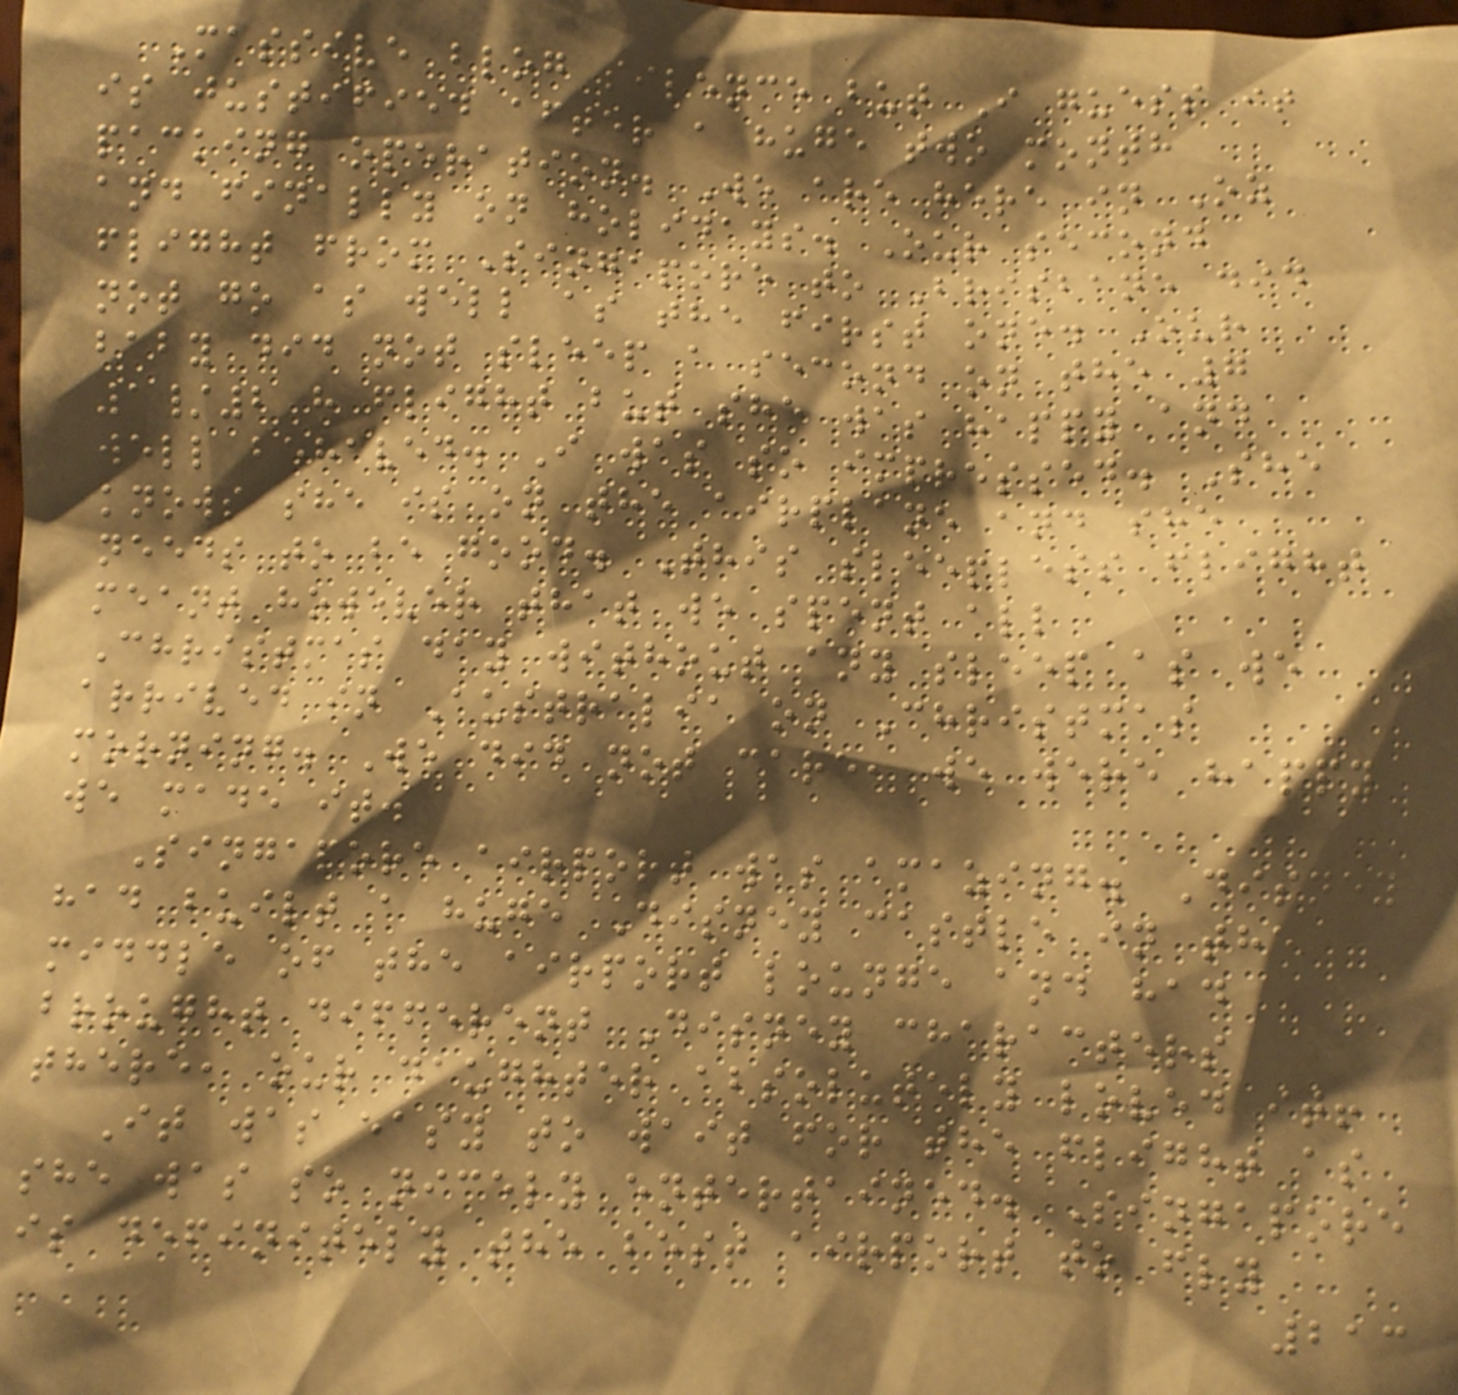Massive blog silence but I guess it
is justified after a huge two month
packing operation. We are here in Oz
and finally on holidays. Our second
flight from Singapore to Brisbane did
not go as well as the first one. Our
baby did not sleep a second on the 7
1/2 h flight but she was happy and
well behaved. I was so impressed. She
knows she is on the airplane and she
needs to be good. This sleepless flight
meant however that we spent all
Christmas day without any sleep as we
arrived in Australia on Christmas
morning. We did not care, we were happy
we made it.
Singapore airport was amazing. Disney
had built a huge Disney castle in the
middle of the airport lounge and had
brought different Disney characters
there, our daughter absolutely loved it!
It was easy to wait for the flight as
she was so nicely entertained. Singapore
is definitely the best airport to fly
213
